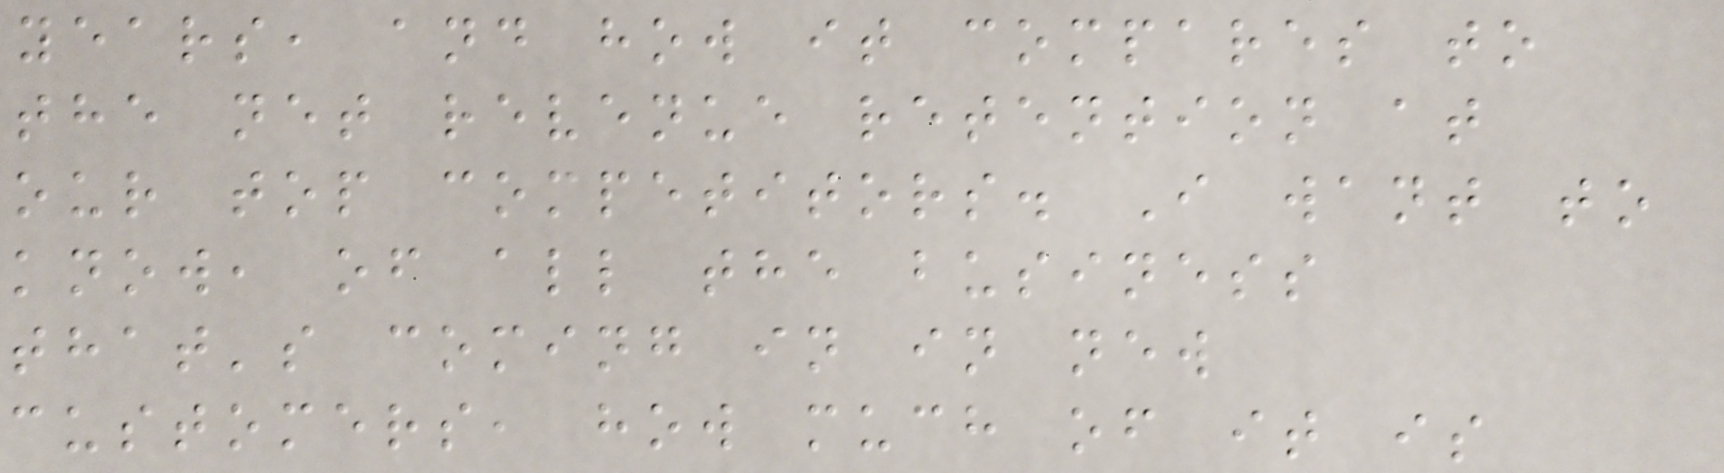years, and how it compares to
the net revenue retention at
our top competitors. I want to
know, of all the business
that's coming in in new
customers, how much of it is
